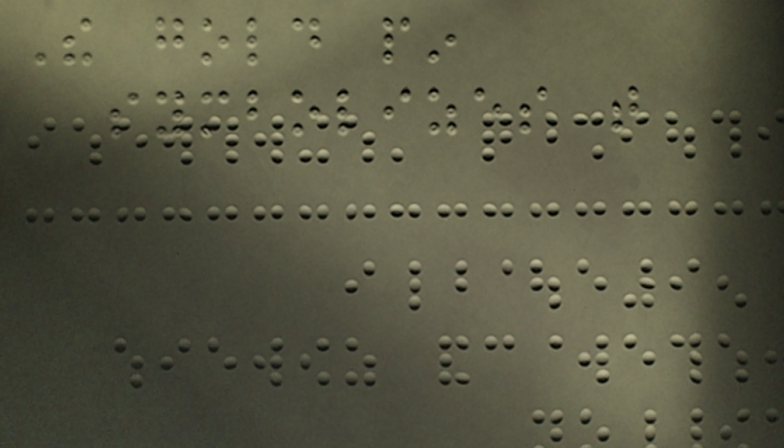The gold pin
symbolizes that
